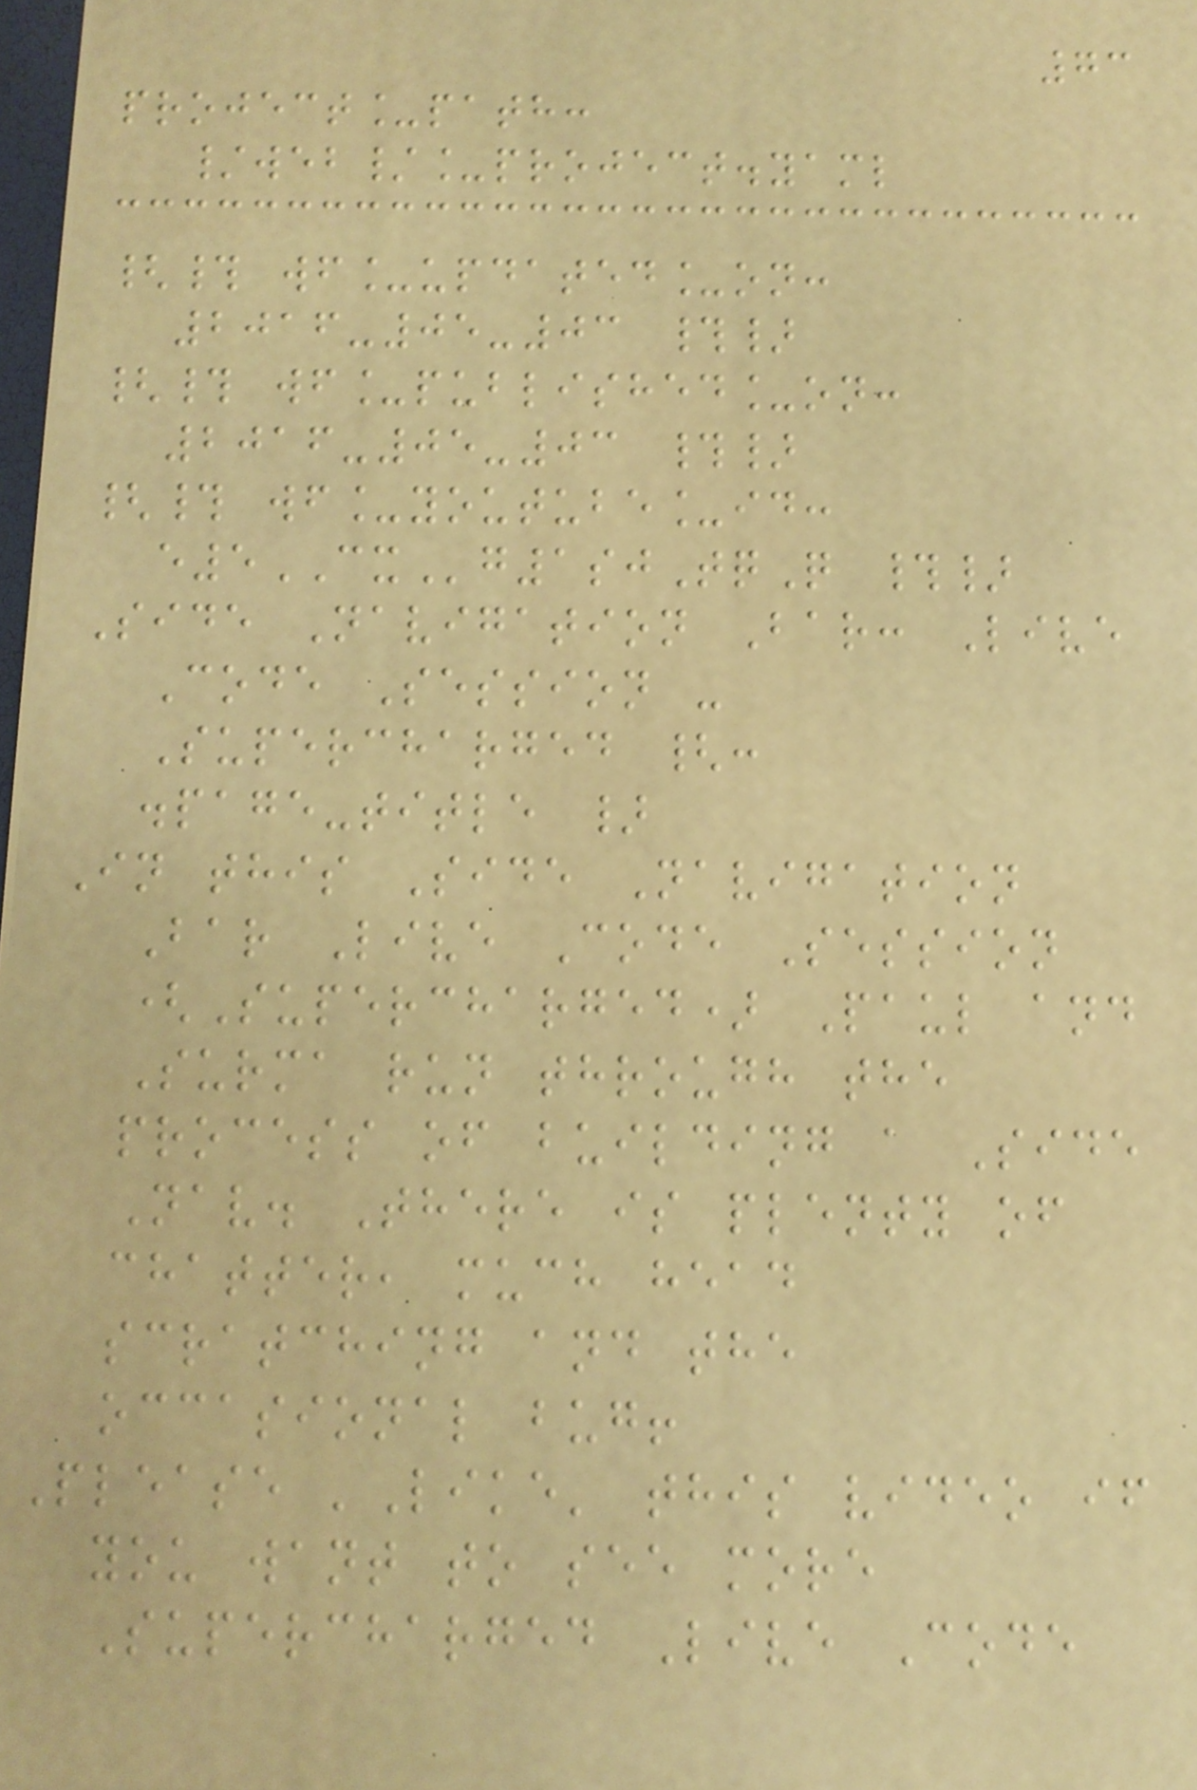73
project_path:
/web/_project.yaml
{# wf_updated_on:
2016-05-03 #}
{# wf_published_on:
2016-05-03 #}
{# wf_youtube_id:
e5CXg1sjTqQ #}
Side Navigation Bar: Live
Code Session -
Supercharged {:
.page-title }
In this Side Navigation
Bar Live Code Session
(Supercharged) Paul and
Surma run through the
process of building a Side
Nav. There is plenty of
chatter, much head
scratching and the
occasional bug!
Please 'Like' this video if
you want to see more
Supercharged Live Code
